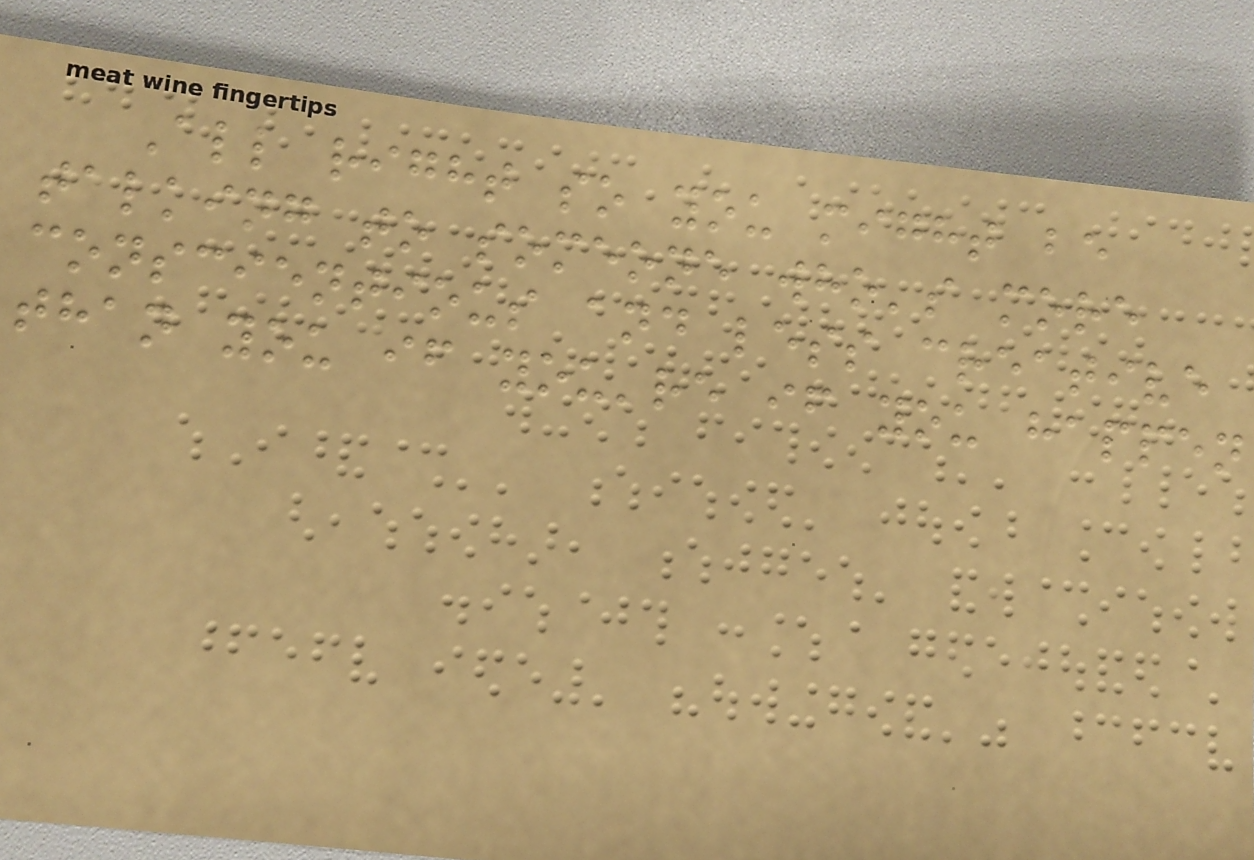All right so you might be
talking to someone who's more
conscientious and less creative
than you if you're if you happen
